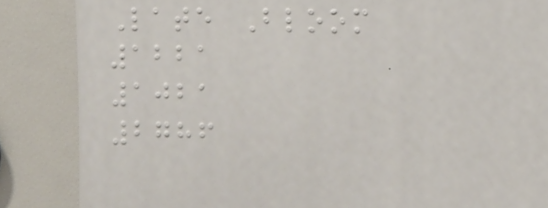Late Bloom
1221
1021
2786
